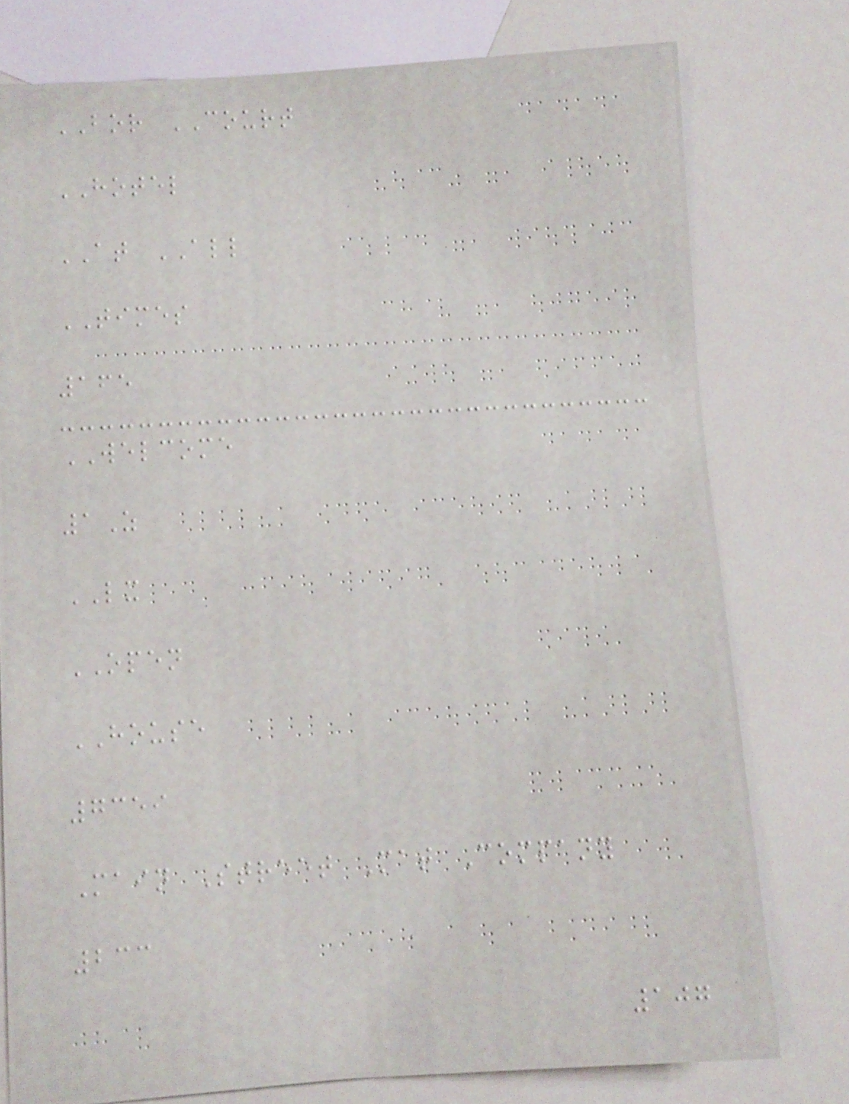BOR COURT
HOTEL
AT ALL
TIMES
165
WELCOME
1Z
LX
OPEN
HOUSE
7359
Main Street Mat Company
233
107
